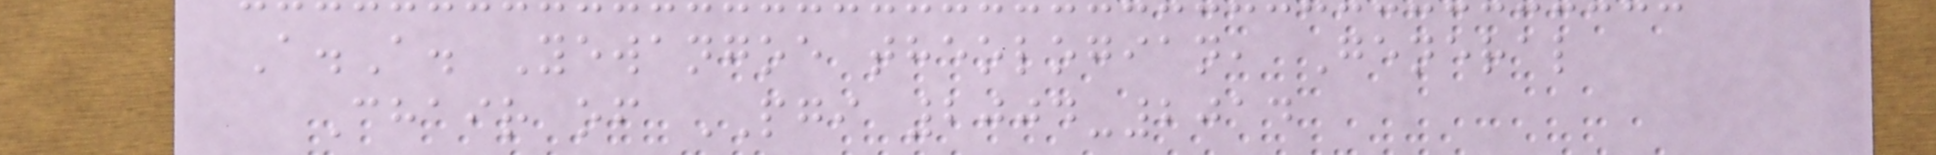A.A. Yewangoe theologian, General
Chair of PGI 2004-2014
